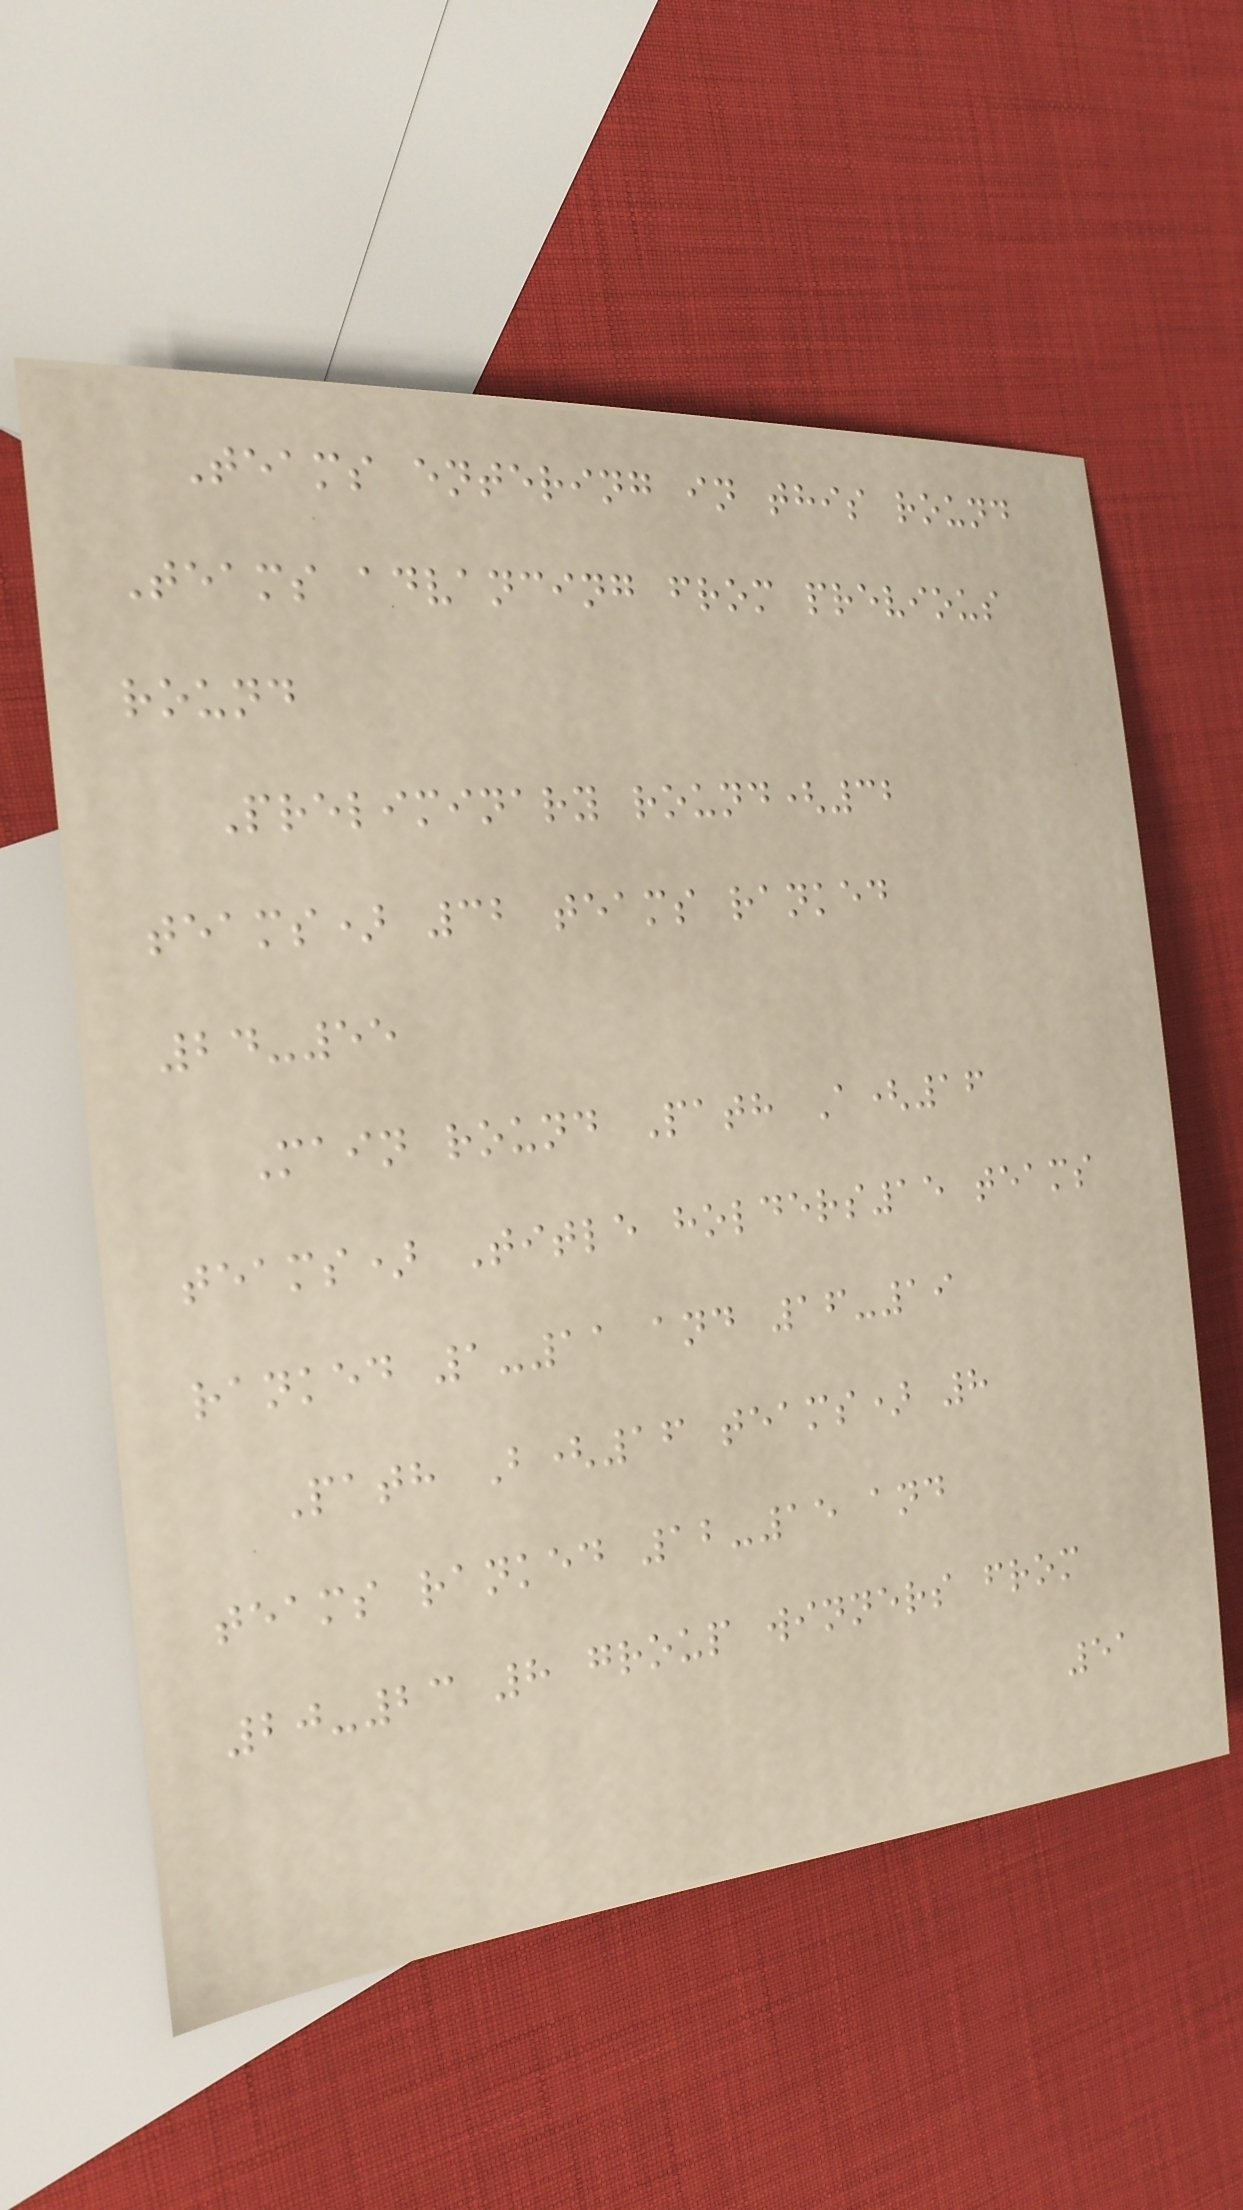Teams entering in this round
Teams advancing from previous
round
Preliminary round(32
teams) 32 teams ranked
24-55
Main round Path A(16
teams) Title holders15 teams
ranked 1-11 and 16-19
Path B(16 teams) 8
teams ranked 12-15 and
20-23 8 group winners from
51
